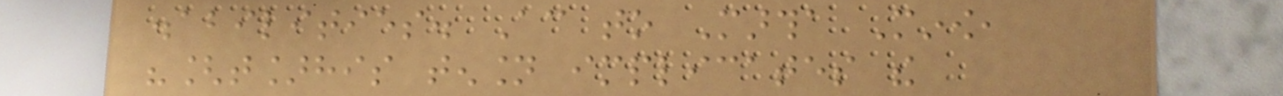disabilities. According to Martha Minow,
"[t]his tension implicates the
